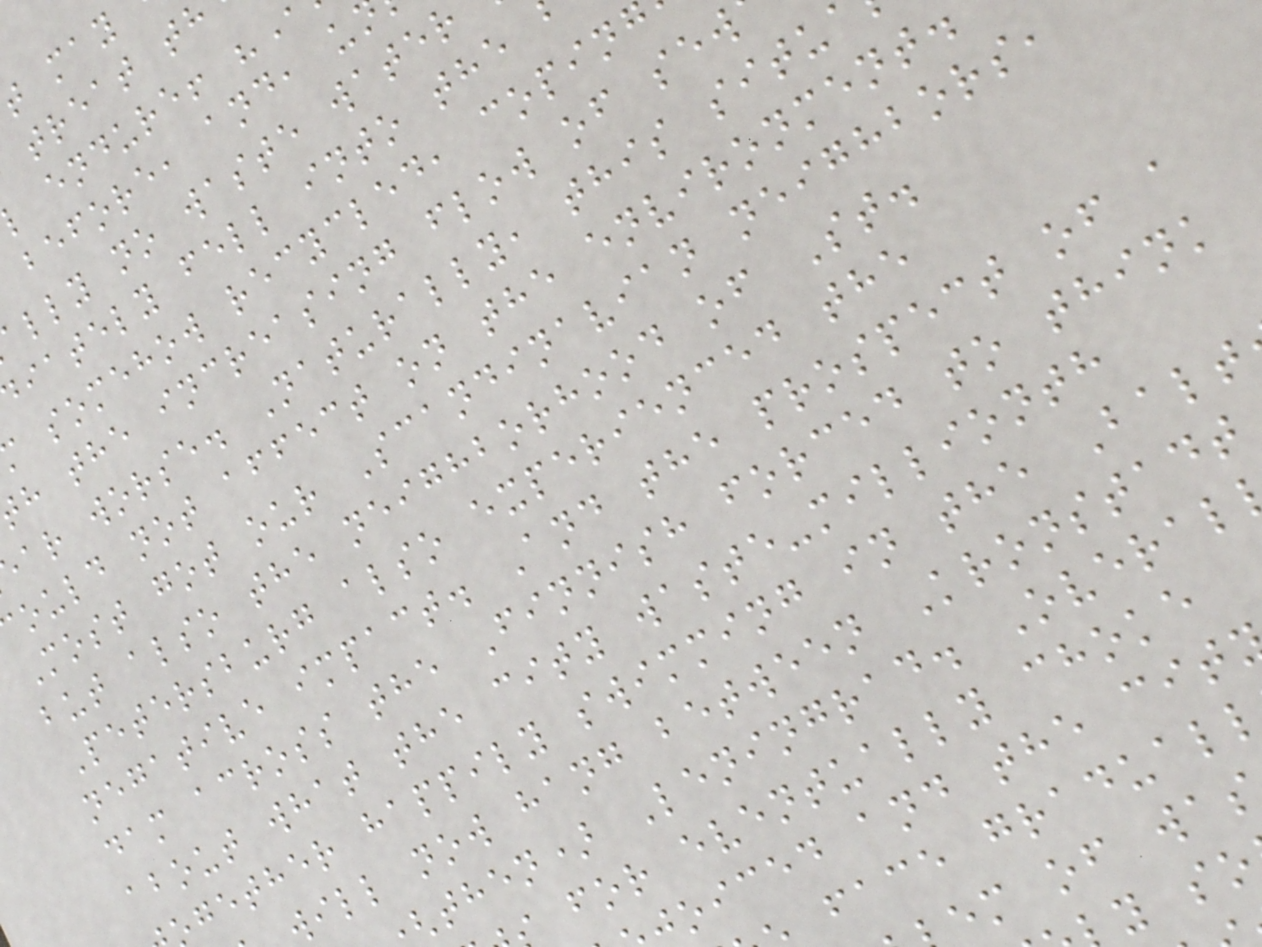before, and, u
lly no waste water
iately fell into the
somehow recycled, copin
h the increasing flow of sew
ar worse. Naturally, this situ
ould not affect on the environment.
Most got our Scandinavian neighbors,
but also the neighborhood of St.
Petersburg also experienced the
negative impact. And the prospect of a
dam across the Finnish forced to think
about what the city waste-millionth
gether happily swimming in the Balt
will now hang between Kronstadt
then) Leningrad. Overal
for eventually choke
oiced and the cit
face gradual
